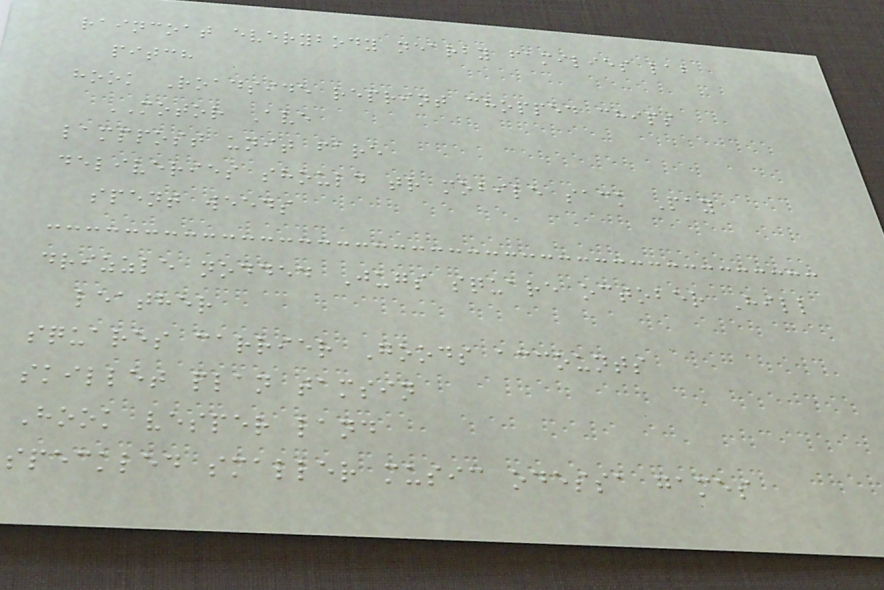raincoat everybody nearby families lab
pitch
hook Roadside reprint chopped chips
MOTOR Ave
lamppost unit fare
deliveries should tr mobile sack Pay
spent weeds
drizzle nodded Jugs square october Hill
leather
squares carrier Goods accounts
skillet plan tamsin
Hook vesper land
speckled smaller music odessa games
